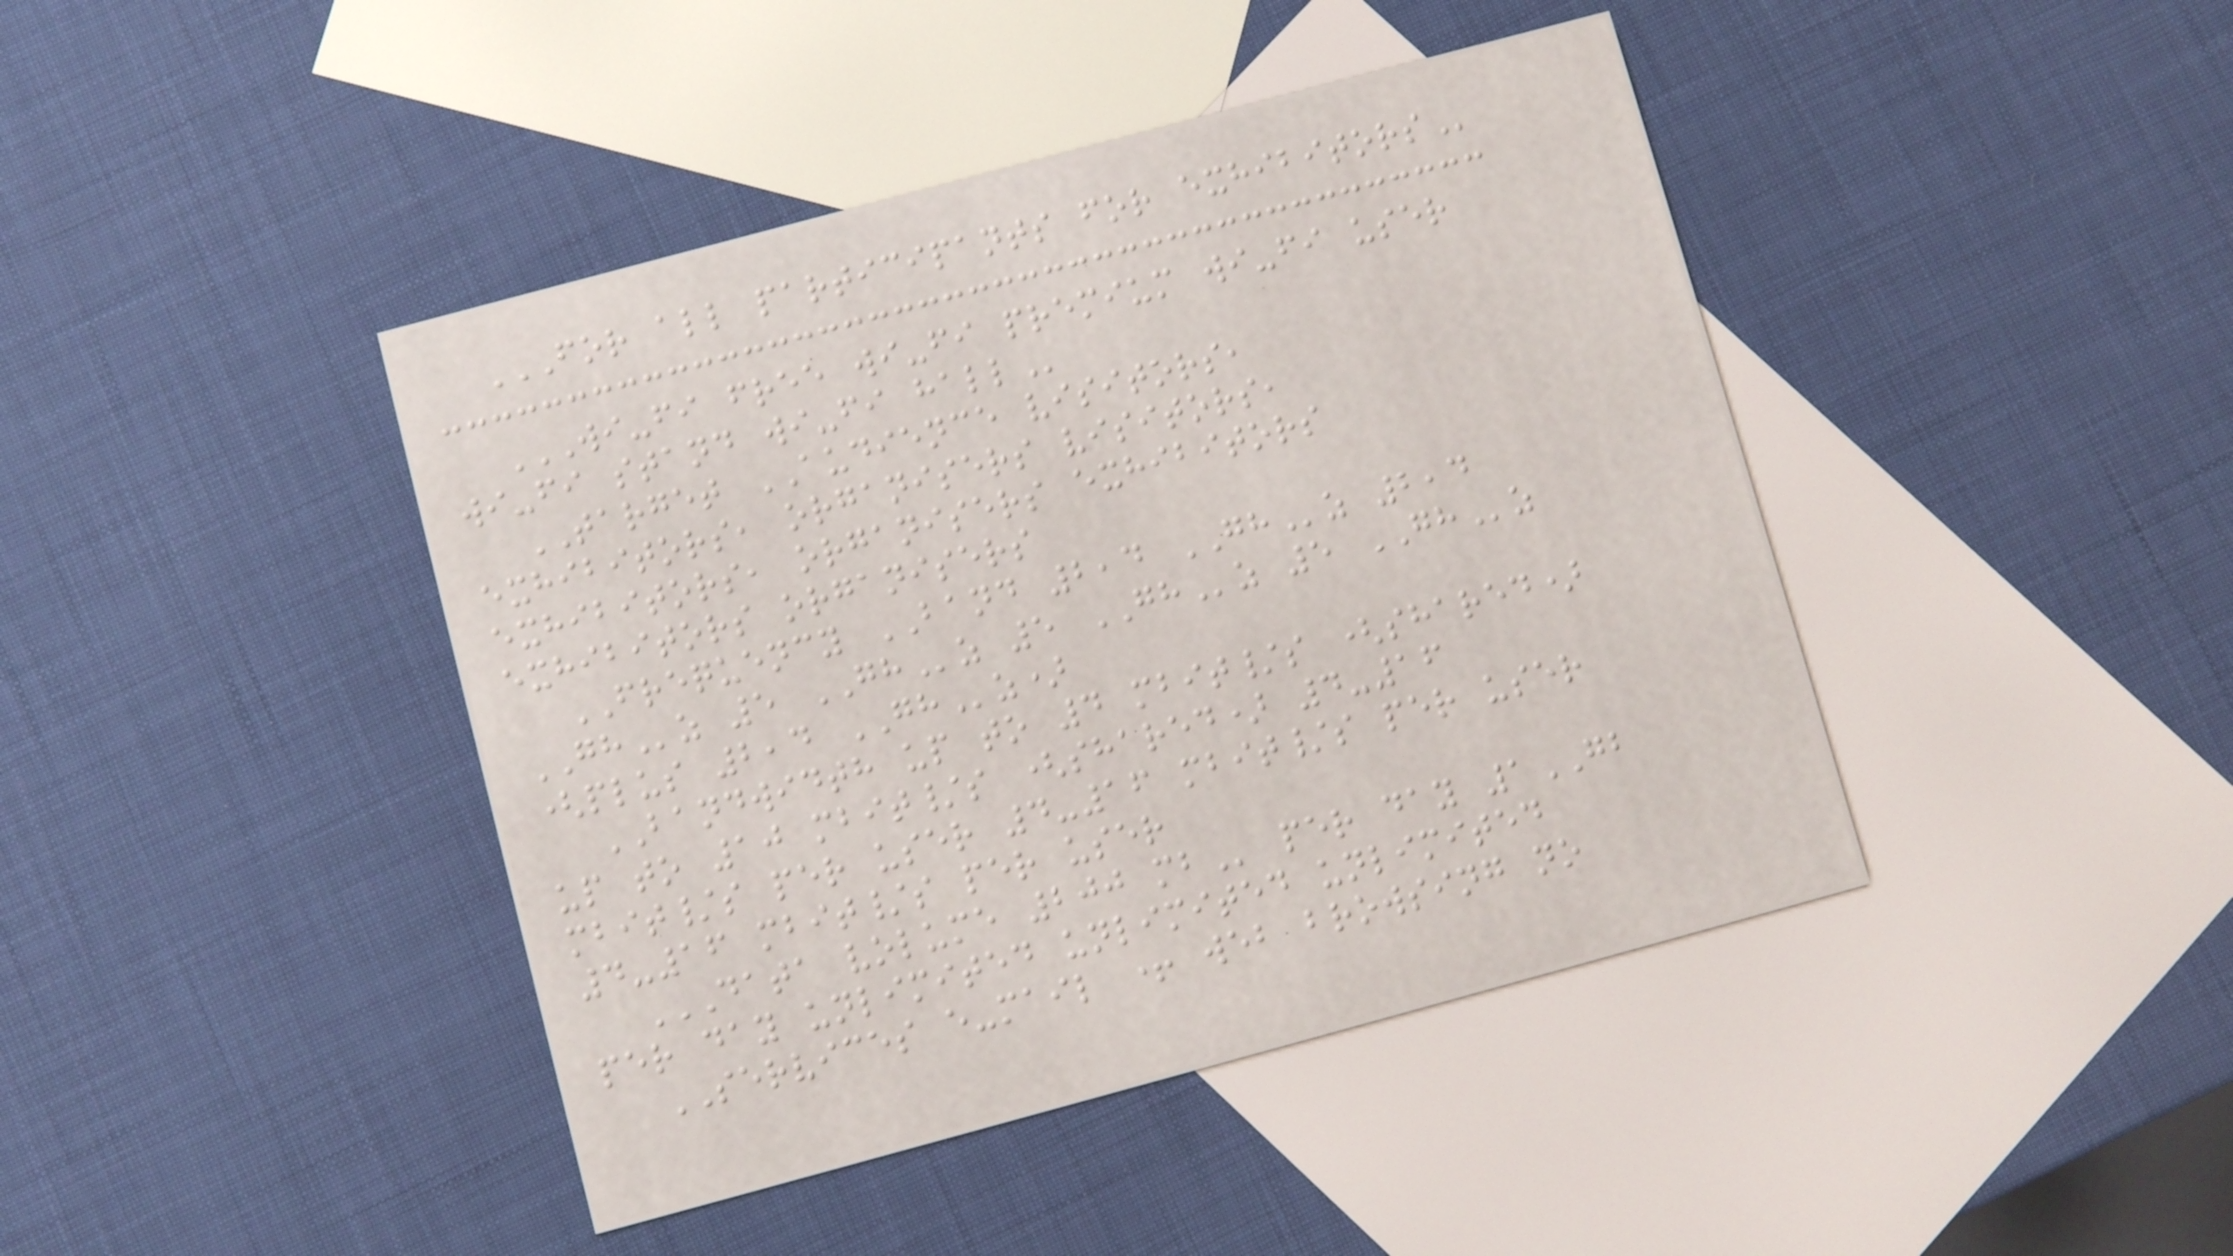FOR ALL PARTICIPANTS FOR EXHIBITORS
WI-FI FREE WI-FI PREMIUM WI-FI USER
WI-FI STAND WI-FI HALL
TARGET AUDIENCE visitors,
exhibitors, organisers visitors,
exhibitors, organisers exhibitors
exhibitors organisers
FREQUENCY BAND 2,4 GHz 2,4
GHz 5 GHz 5 GHz 5 GHz
(plus 2,4 GHz)
BANDWIDTH up to 4 mbit/s (shared)
up to 10 mbit/s (shared) 4-16
mbit/s per user 4-16 mbit/s per user
4-16 mbit/s per user
DATA VOLUME 200 MB per day 1GB
per day unlimited unlimited unlimited
SERVICES e-mail + web browsing no
